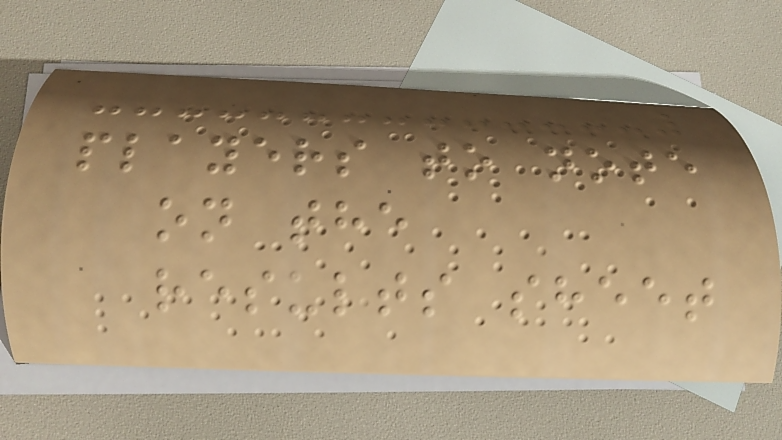players to note
on the
results sheet
